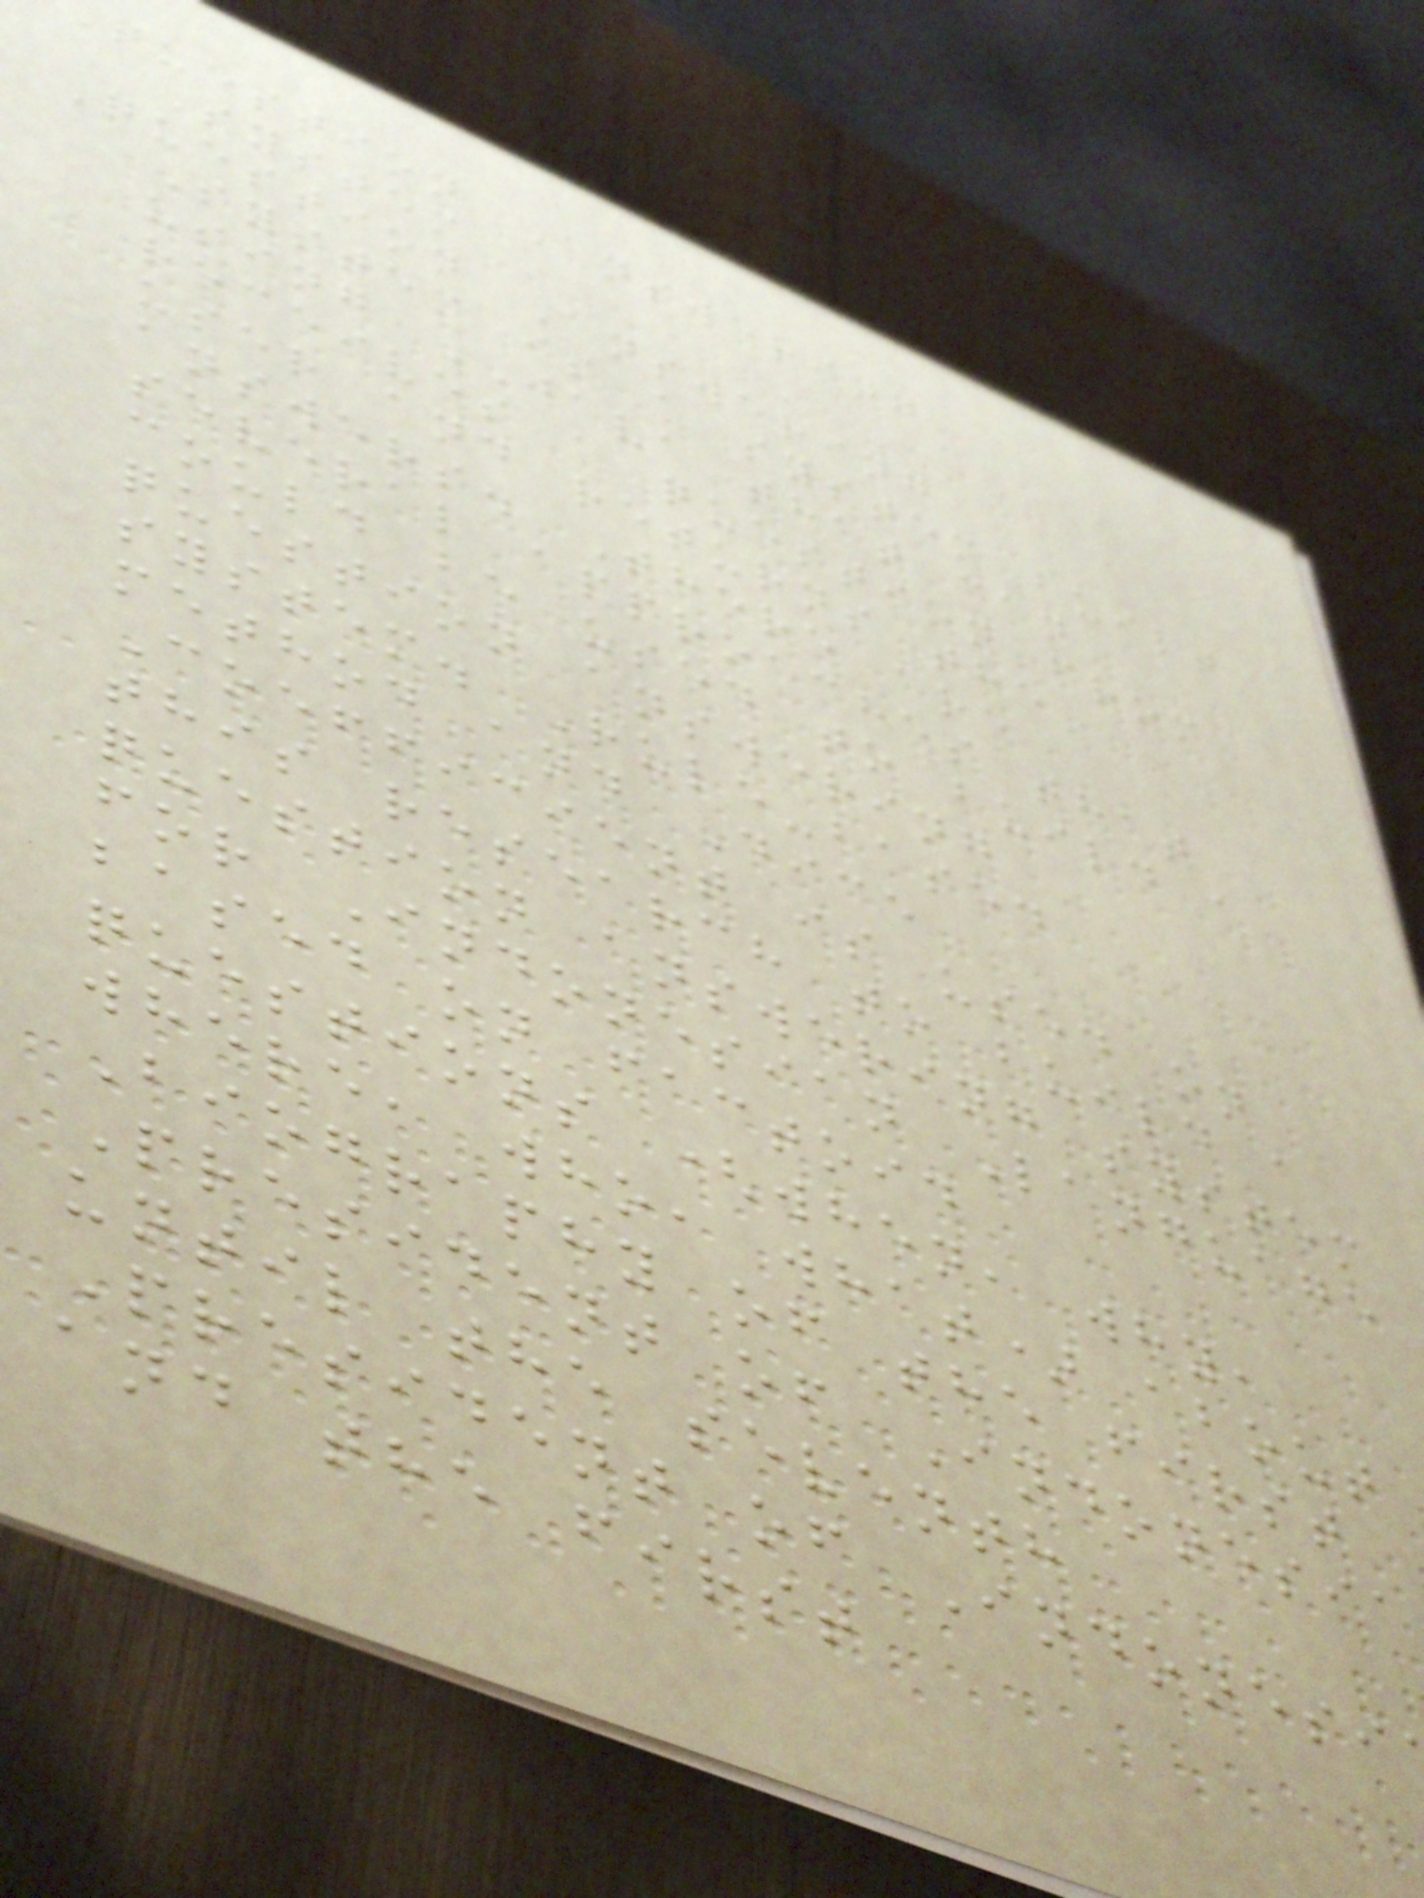question Answering
System
Question Answering
System is a system built
using JAVA that can
receives a question from
user and returns the
answers. There are
several approaches that
could be used to build a
question answering
system. Rule-based
method and Dice
Coefficient is used on
this research to build a
question answering system
for Indonesian Language
based on factoid
questions (when, why,
where, who, what) about
Biography of the first
President of Indonesia
until the seventh
President of Indonesi
and the first
